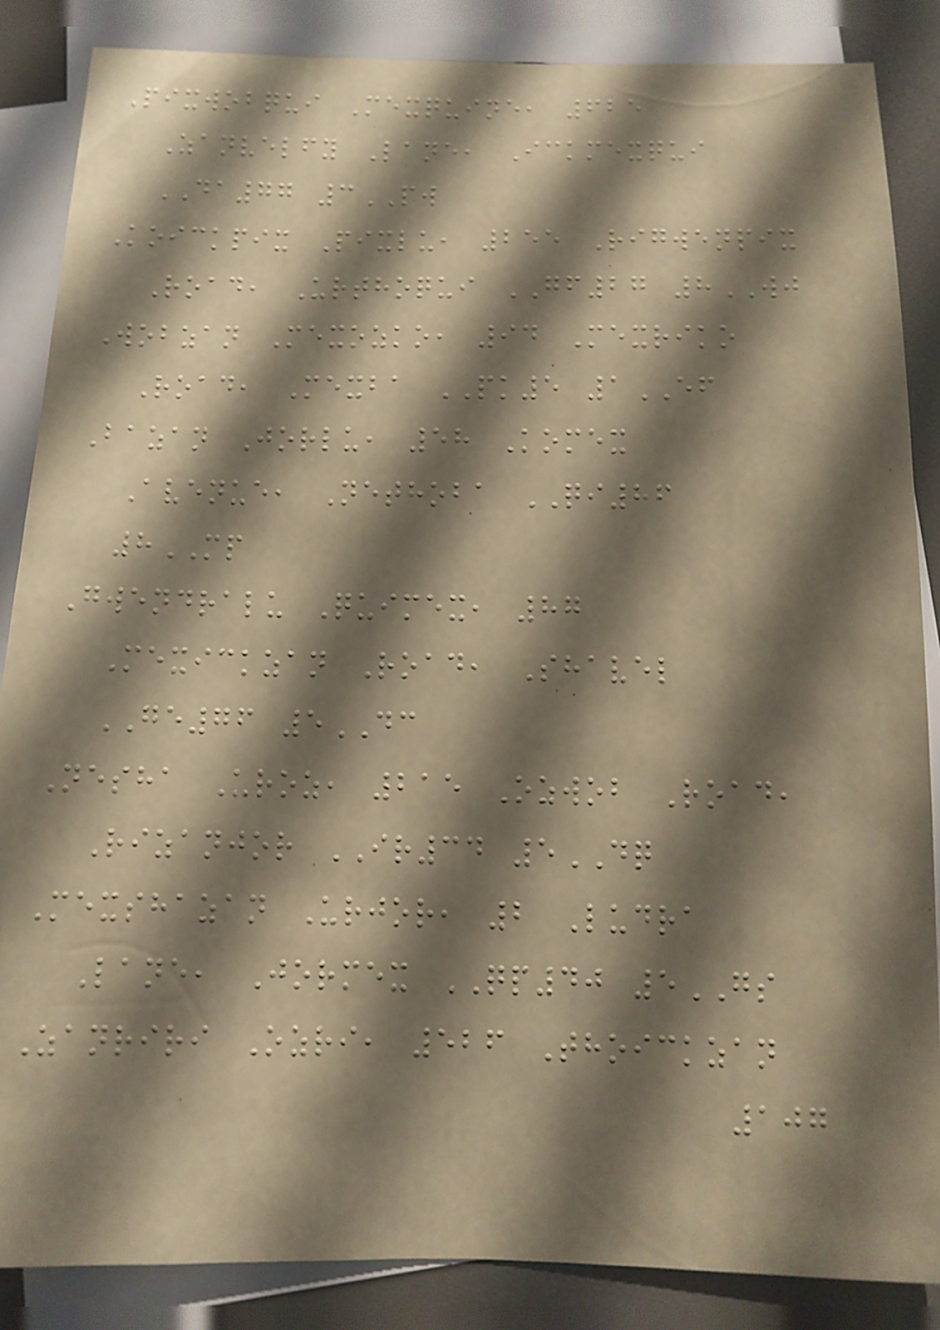Pixwobqui Mexquine, 625
Zanvelfy Lane, Ickmexqui
DA77 3PW
Koickpix Pixlu, 255 Rigwenpix
Road, Urthoqui GF27 8WJ
Wobzan Mexozko, 94 Mexriko
Road, Mexba PK5 1EF
Bazan Jorlu, 58 Komex
Avenue, Nethoba QI86
8MP
Gwendralu Quimex, 87
Mexickzan Road, Shavel
GE76 5DC
Nesha Uroz, 215 Ozwob Road,
Rizanjor IR34 5DQ
Mexshazan Urjor, 2 Ludra
Lane, Jormex QP40 5GS
Zanriri Ozri, 526 Thoickzan
107
